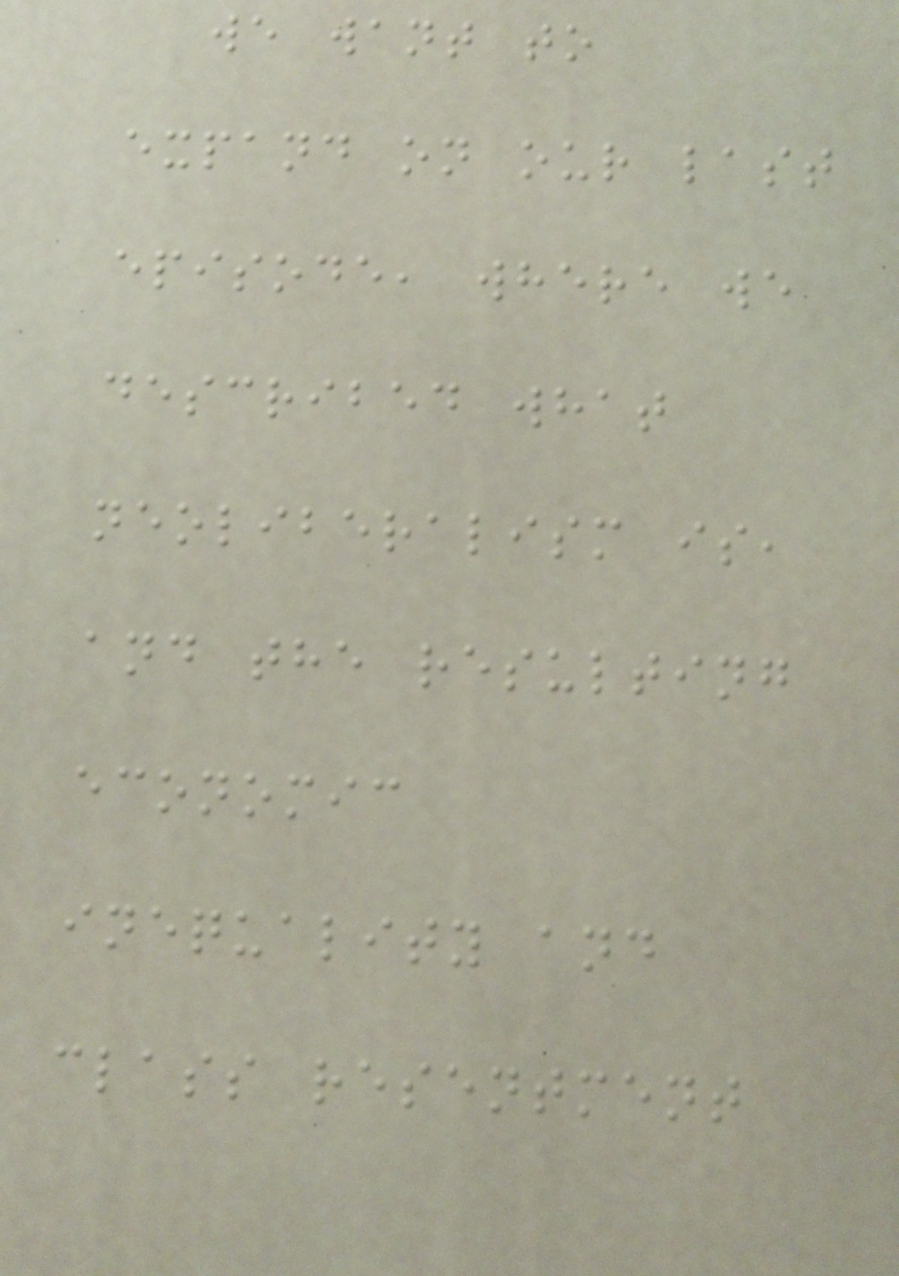we want to
expand on our last
episode, where we
described what
neoliberalism is,
and the resulting
economic
inequality and
class resentment
